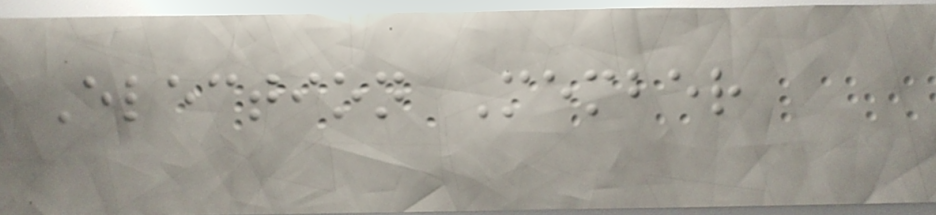Election Member
